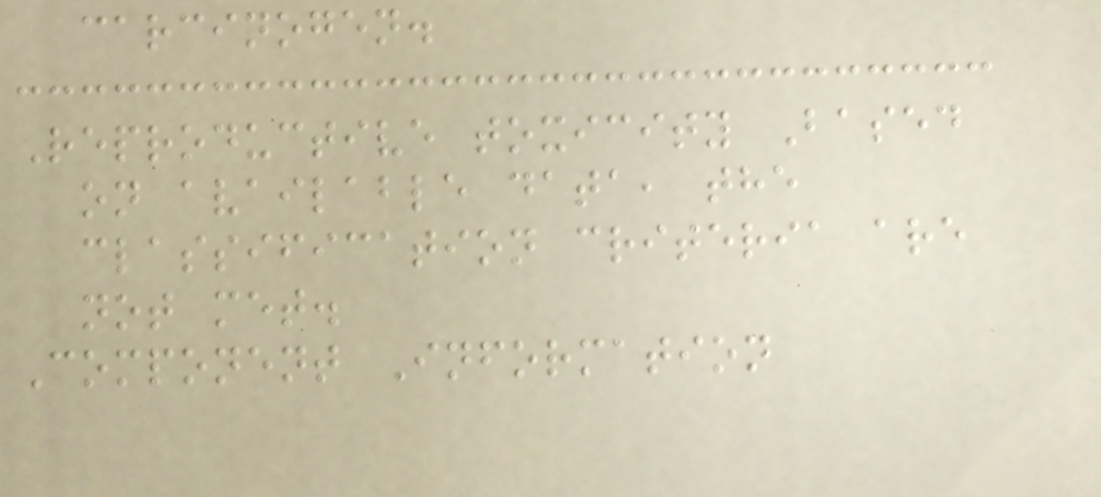carcinogen.
Reproductive toxicity Based
on available data, the
classification criteria are
not met.
Component Information
